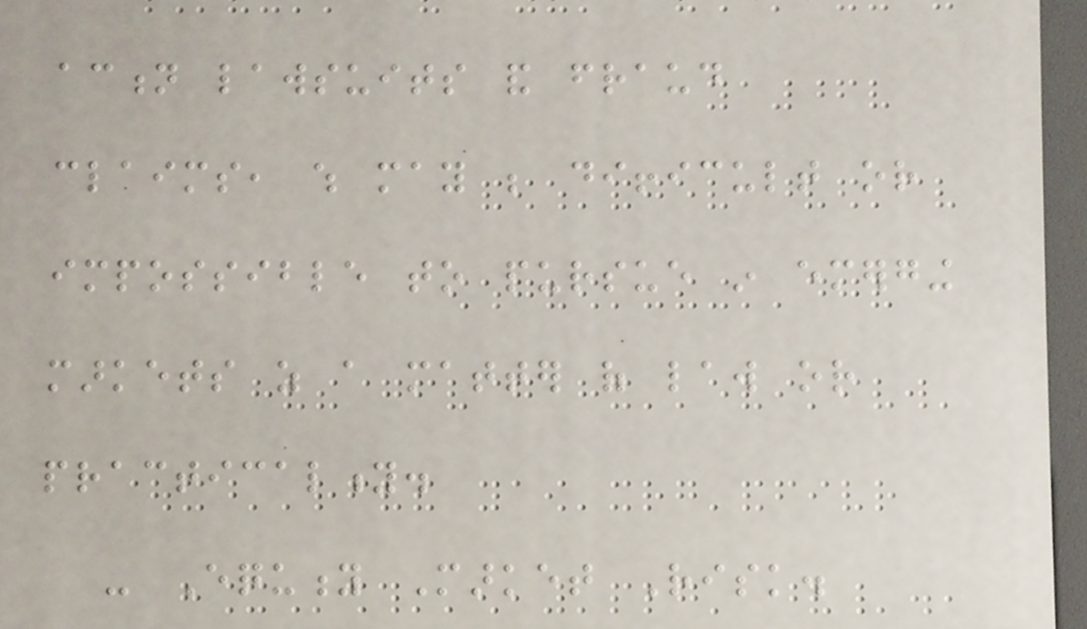action lawsuits and fraud
claims, which may be difficult or
impossible to pursue in emerging
markets as a matter of law or
practicality.
- Equity Market Risk.
